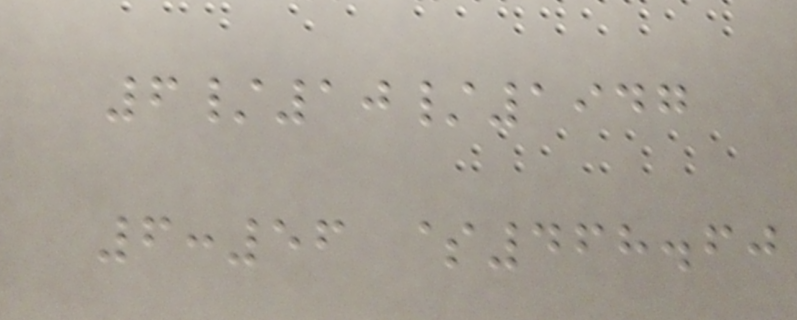6/10/1947
6:56 $468.60
